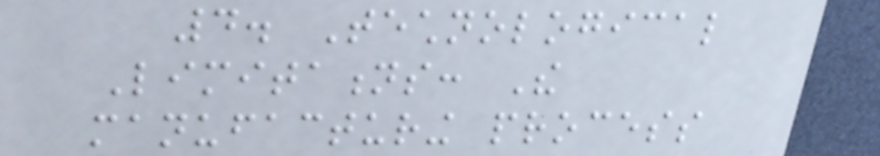4. Technological
Limitations: The
manufacturing process
